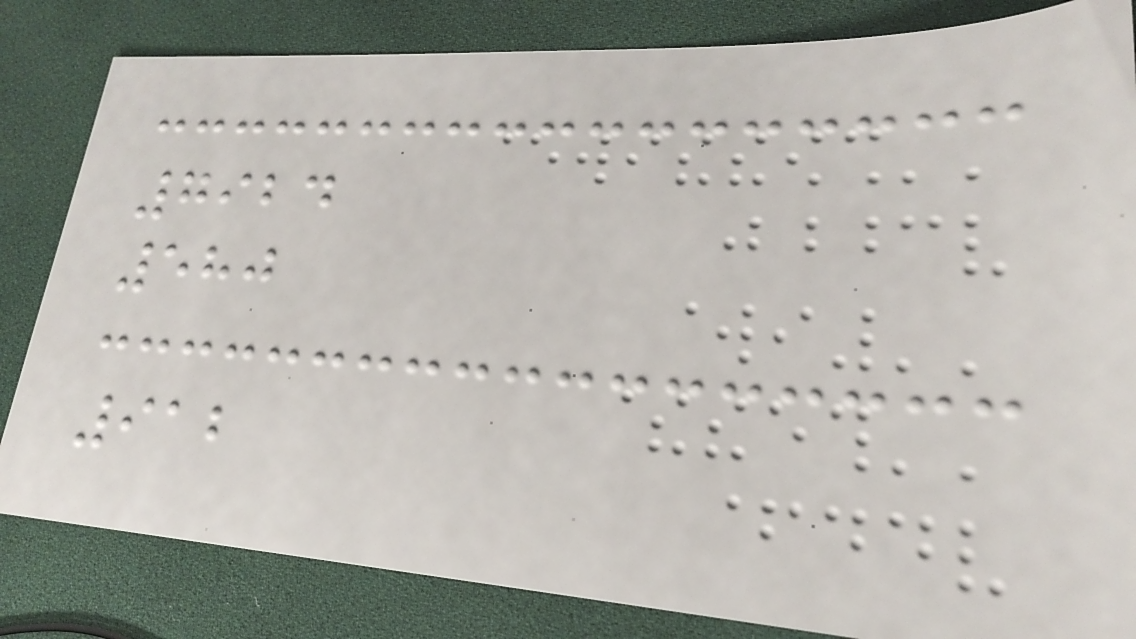7924
580
912
